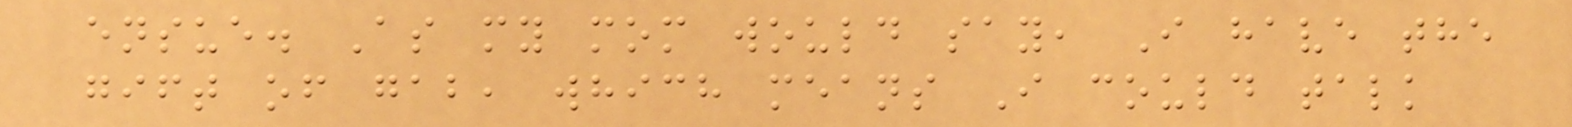ensue. As my mom would say, I have the
gift of gab, which means I could talk
